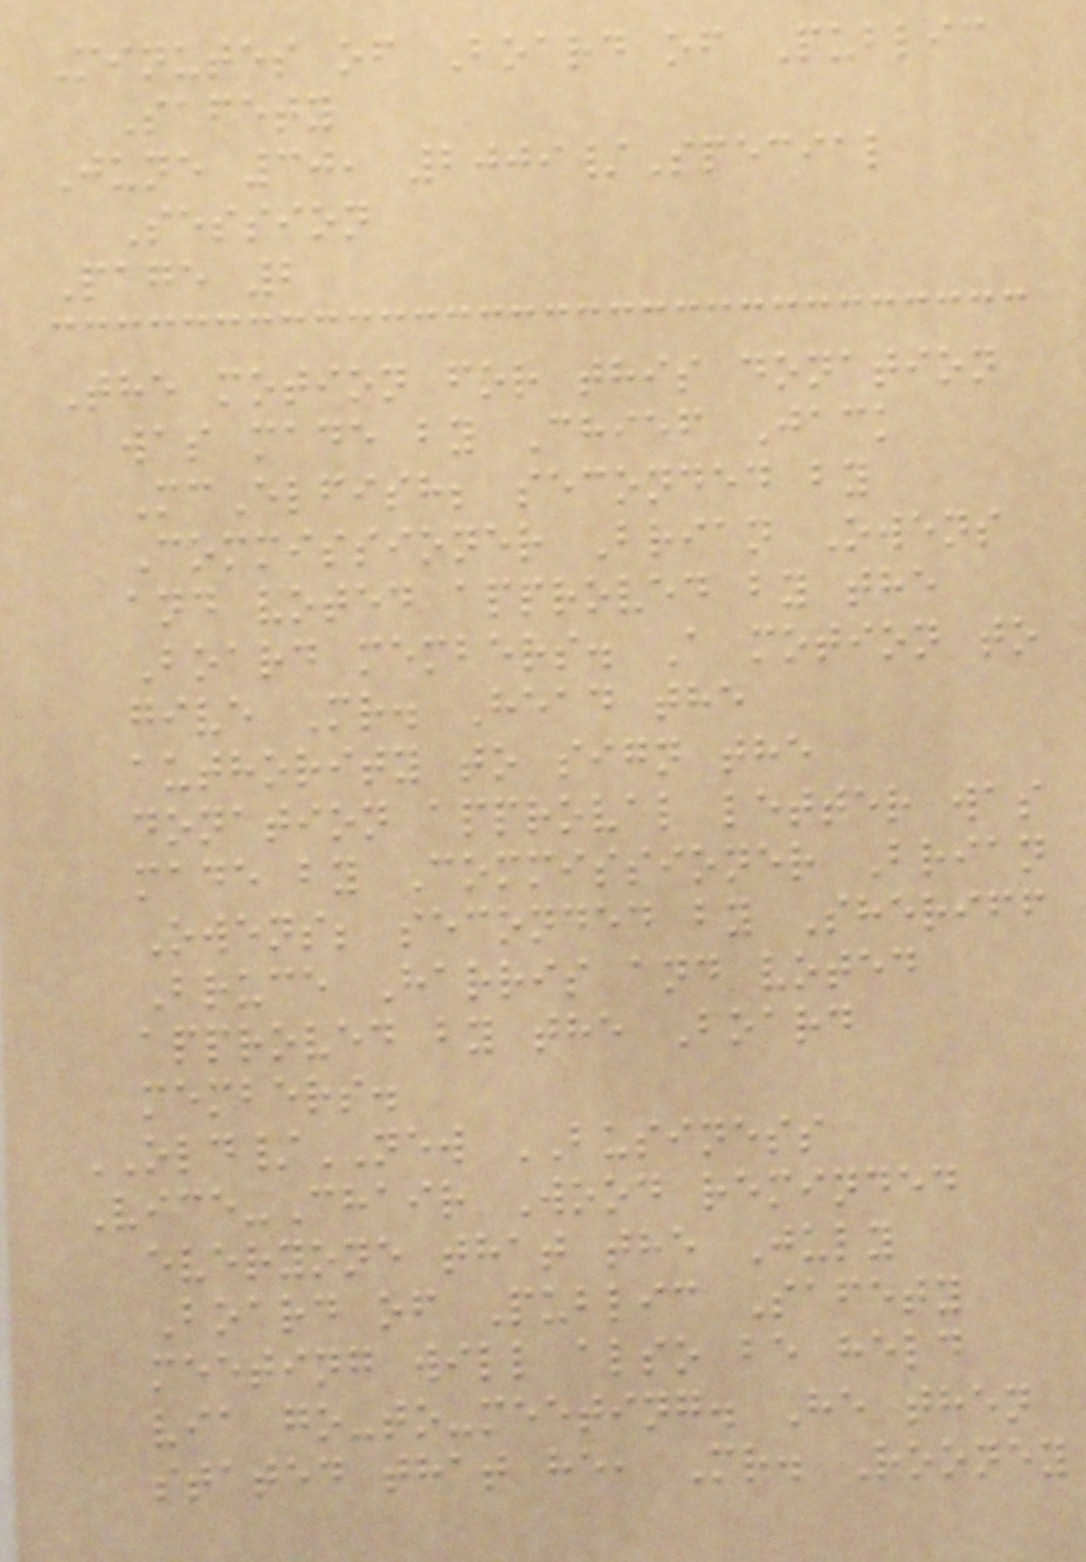Minutes of Board of Public
Safety
June 30, 2009/Special
Session
Page 2
The motion for this donation
was made by Chief Jack
McElfish; seconded by
Commissioner Brian Owens
and voted approved by the
Board members. A motion to
give Mr. Head the
authority to sign the
donation approval letter was
made by Commissioner Brian
Owens; seconded by Sheriff
Bruce Harris and voted
approved by the Board
members.
OLD/NEW BUSINESS
Vice-Chair Wood reminded
everyone that the July
Board of Public Safety
meeting will also be held
via go-to-meeting. He then
stated that he, Mr. Rooney
